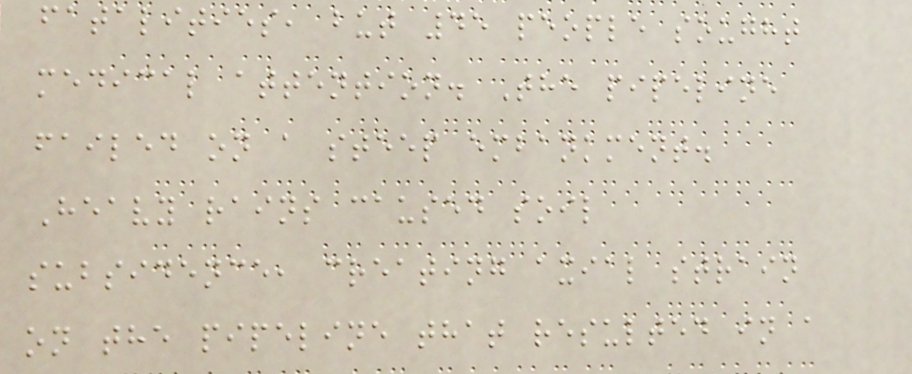fatalities, but 45 people sought
medical attention. The pipeline
failed on a steep embankment.
Heavy rains caused soil
subsidence, creating axial strain
on the pipeline that resulted in a
